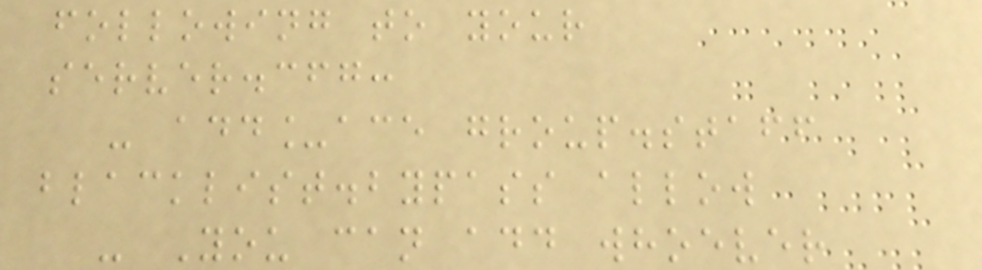following to your
server.cfg:
- add_ace group.staff
blacklist.bypass allow
- You can add whoever
